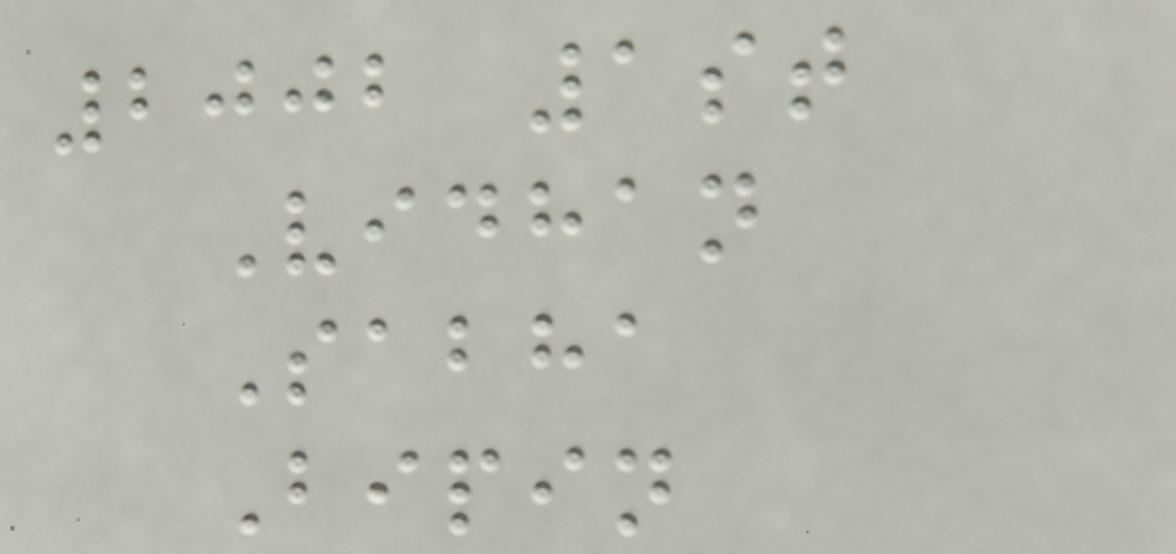2002 1st
Vidhan
Sabha
Bipin
